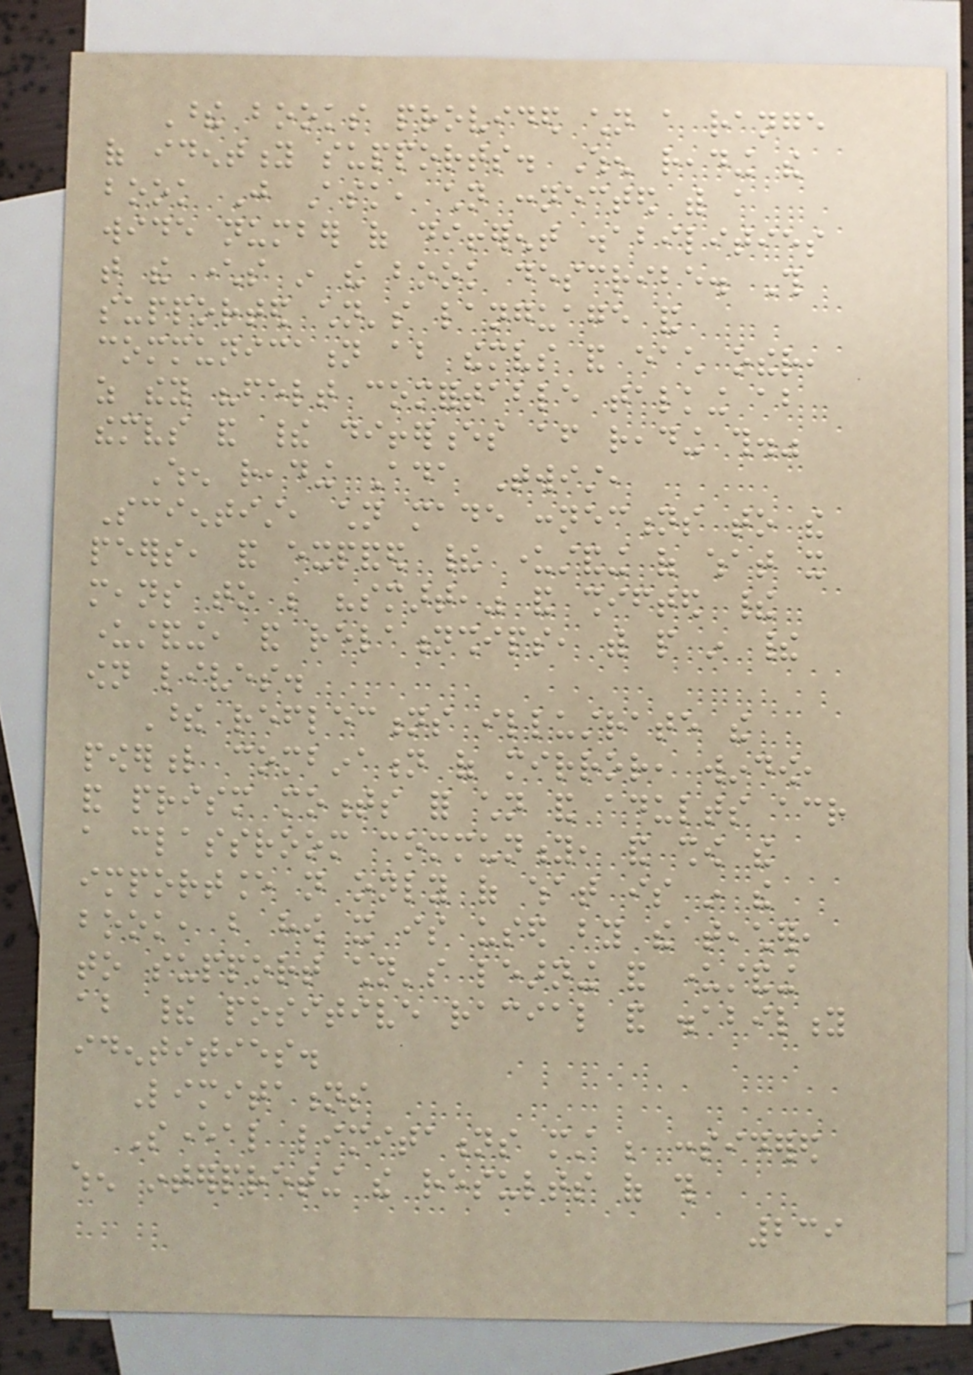These books provided children a range
of identity supports. When reading the
book Just Ask, children connected with a
wide number of different disabilities
that the characters in the book describe. This
supported children's language and
communication about themselves and each other,
as they "felt comfortable talking about
themselves and their differences after reading this."
When reading Ada Twist,
Scientist, children made connections to the
peers, and expanded their understanding of what it
means to be "smart," and shifted their
understanding, and relationships, with people in their
own lives.
These reflections illustrate the
powerful combination of mirror, window,
and prism moments for children and adults across
a classroom community, and show the
importance not only of what is in the
book, but how it is used by the teacher,
to support children's learning and understanding
about their positive racial and disability
identities.
Limitations
Several limitations must be considered
when interpreting the results of this
239
